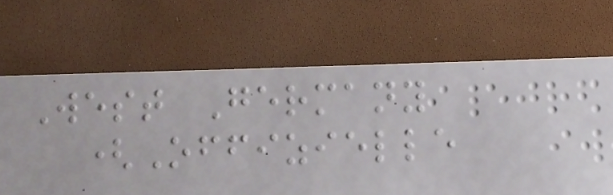West Germany
(Offizielle
